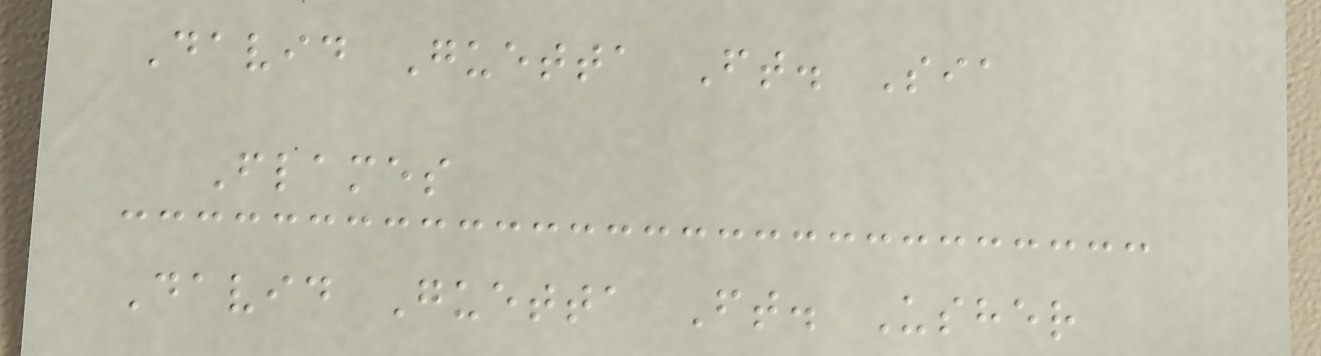David Guetta Ft. Sia
Flames
David Guetta Ft. Usher
